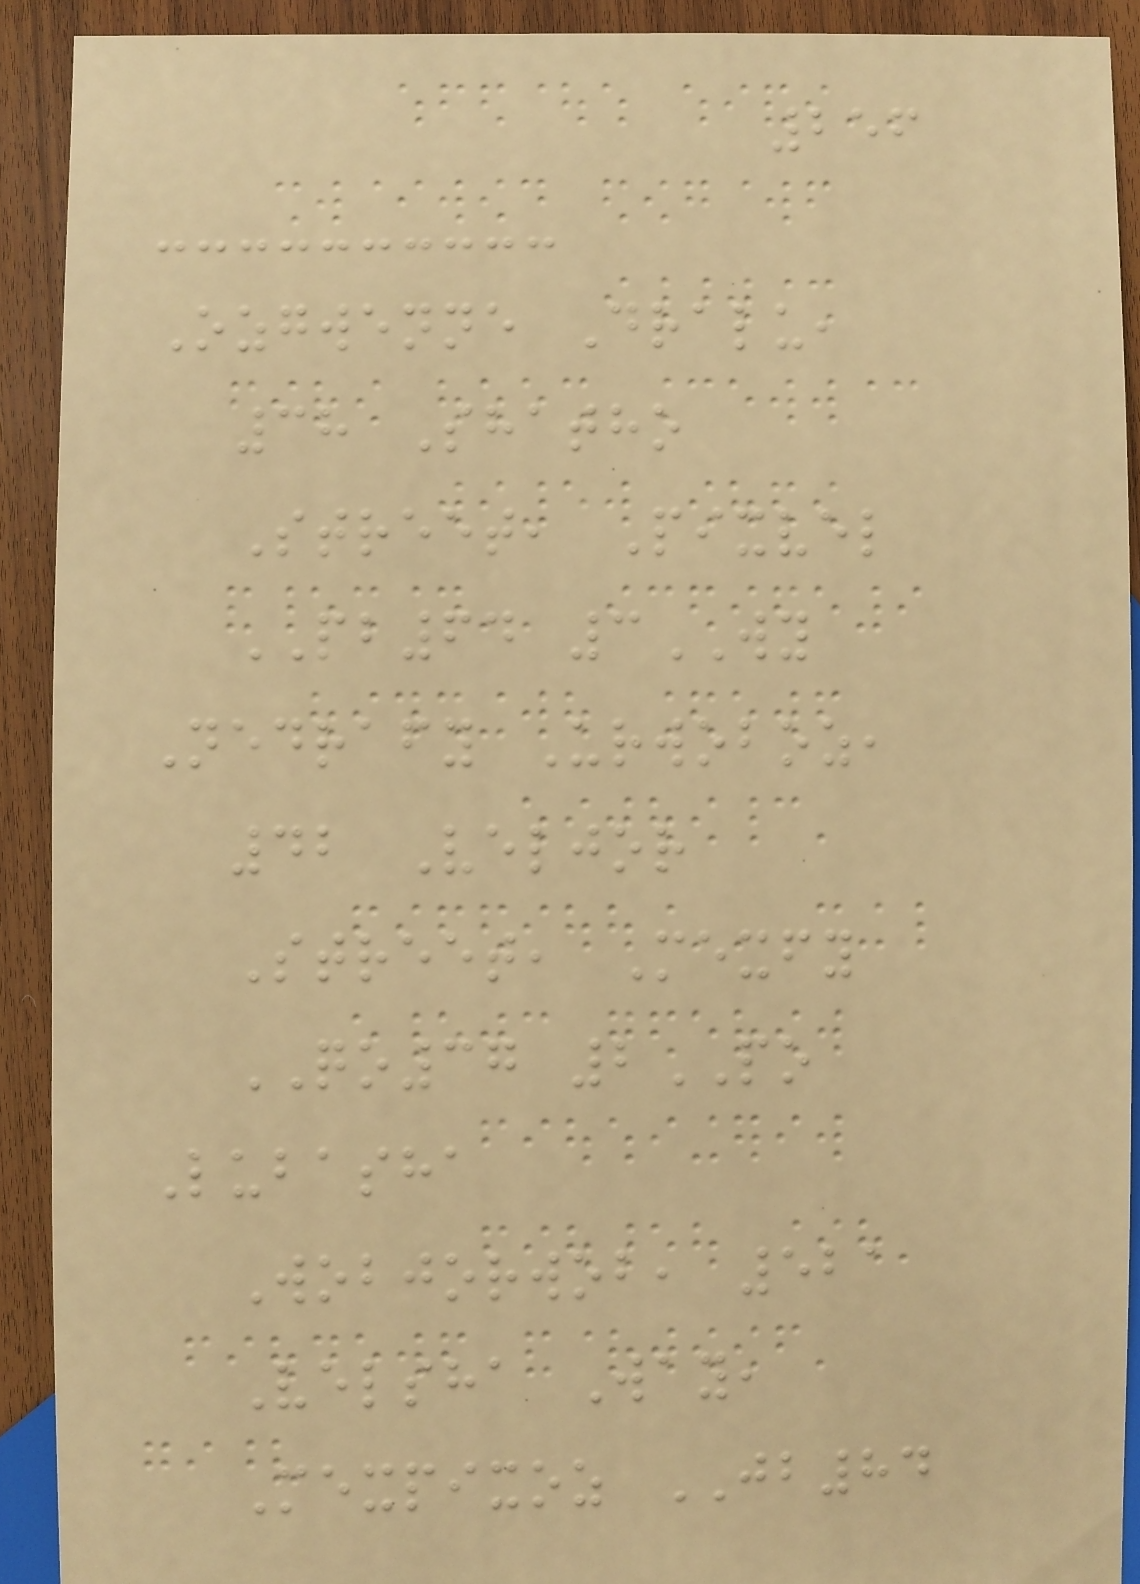256
Ozgwenne Dralu,
38 Shatho
Street, Pixvel
PB64 3WY
Nedrafy Urwoboz,
42 Veljor
Street, Mexfy
QO37 2PO
Lubasha
Wobjorwob, 521
Velsha Way,
Mexpixoz JB84
